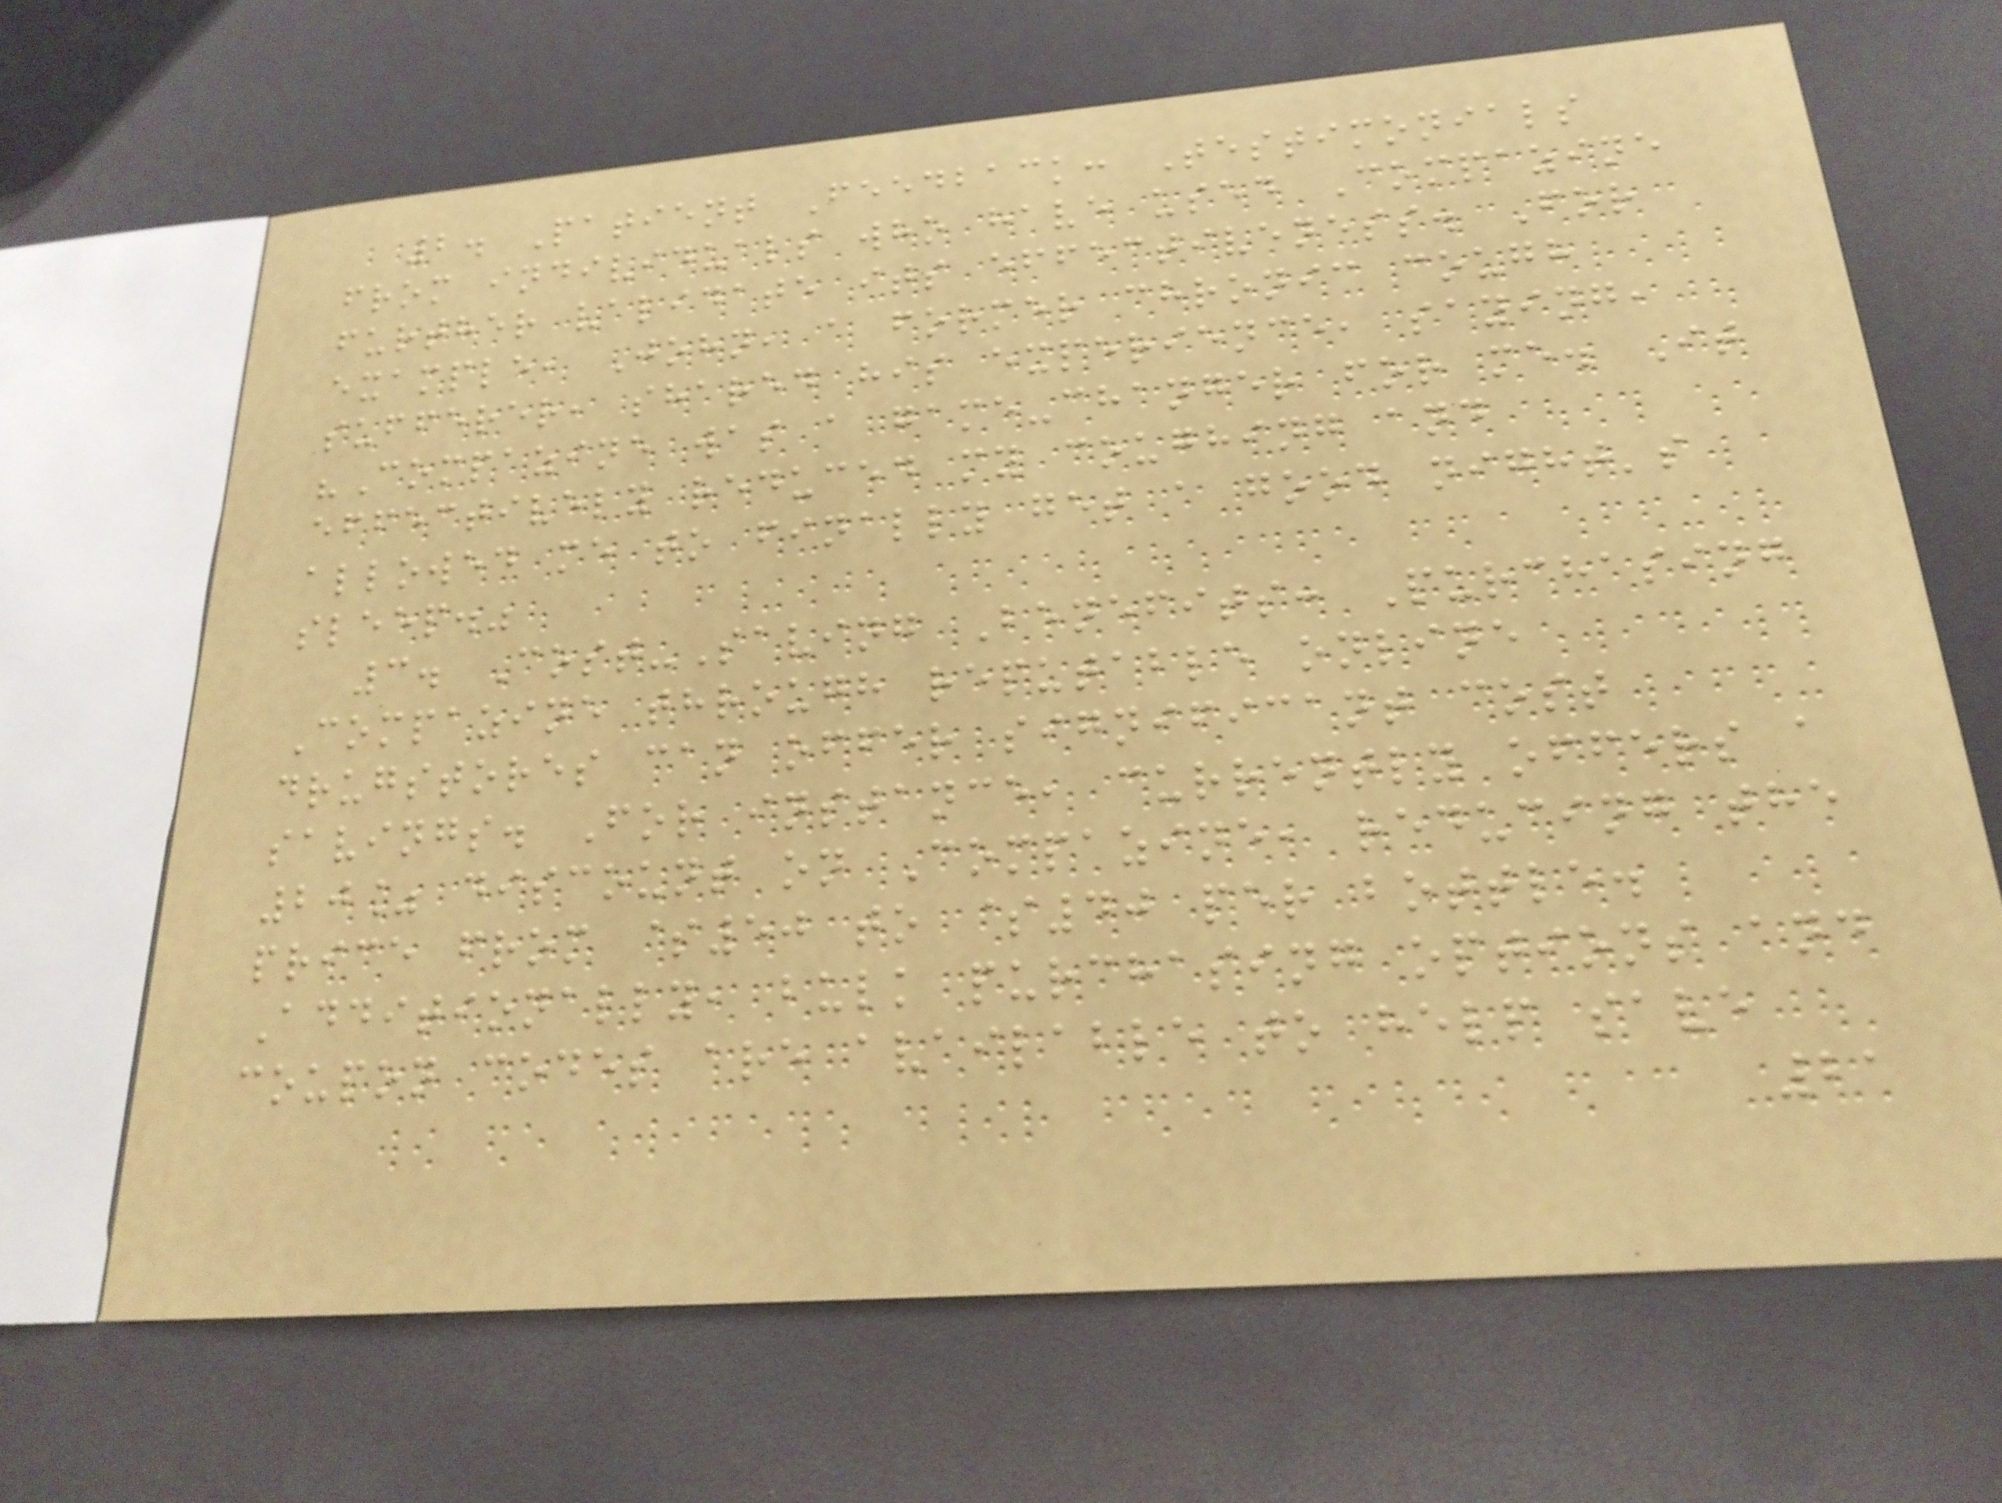2. Patient Feedback: Testimonials
from individuals who have used Compazine
further validate its effectiveness. For
example, John, a former chronic cough
sufferer, shared his experience, saying,
"Compazine was a game-changer for me. It
effectively reduced my coughing and
allowed me to finally get a good night's
sleep."
3. Cost-Saving Benefits: Purchasing
Compazine through reputable online
drugstores can offer significant cost
savings. For instance, currently offers a
20% discount on Compazine, reducing the
price from $50 to $40 per bottle.
Additionally, bulk purchasing options and
coupon codes are available to help save
21
